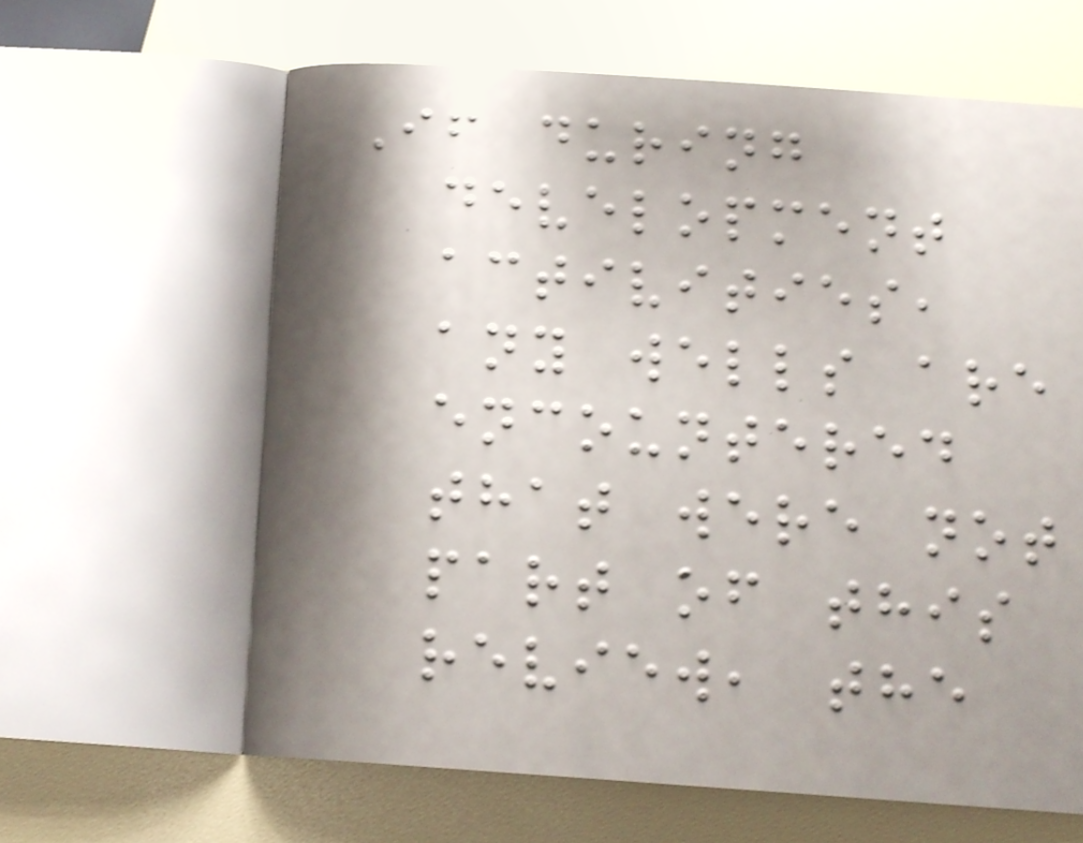If during
development
activities,
any wells are
encountered
that were not
part of this
review, the
